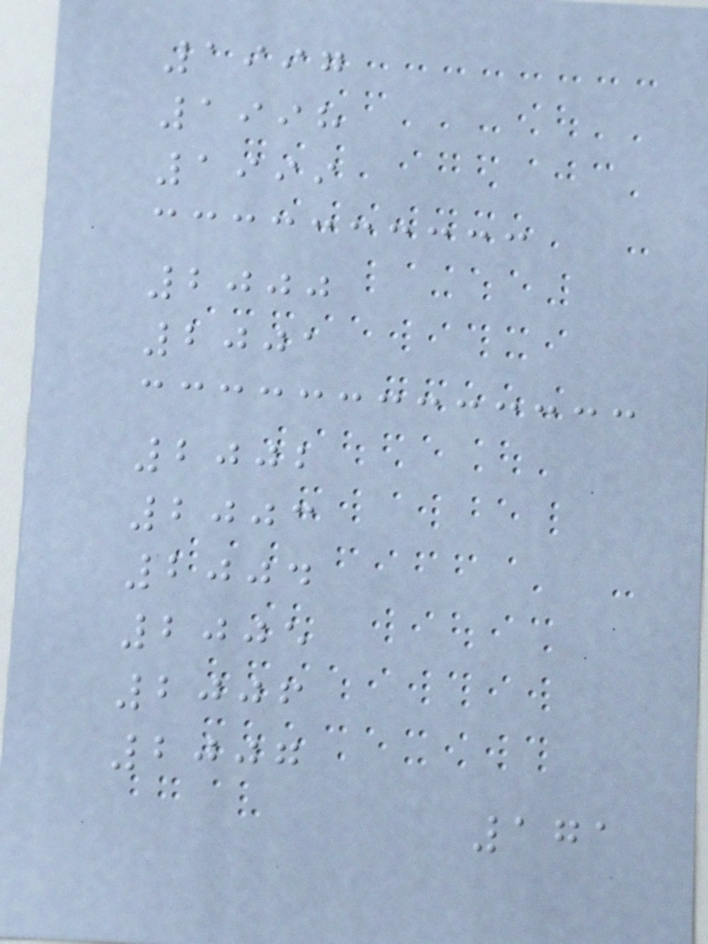1997
1998
1999
2000
2001
2002
2003
2004
2005
2006
2007
171
